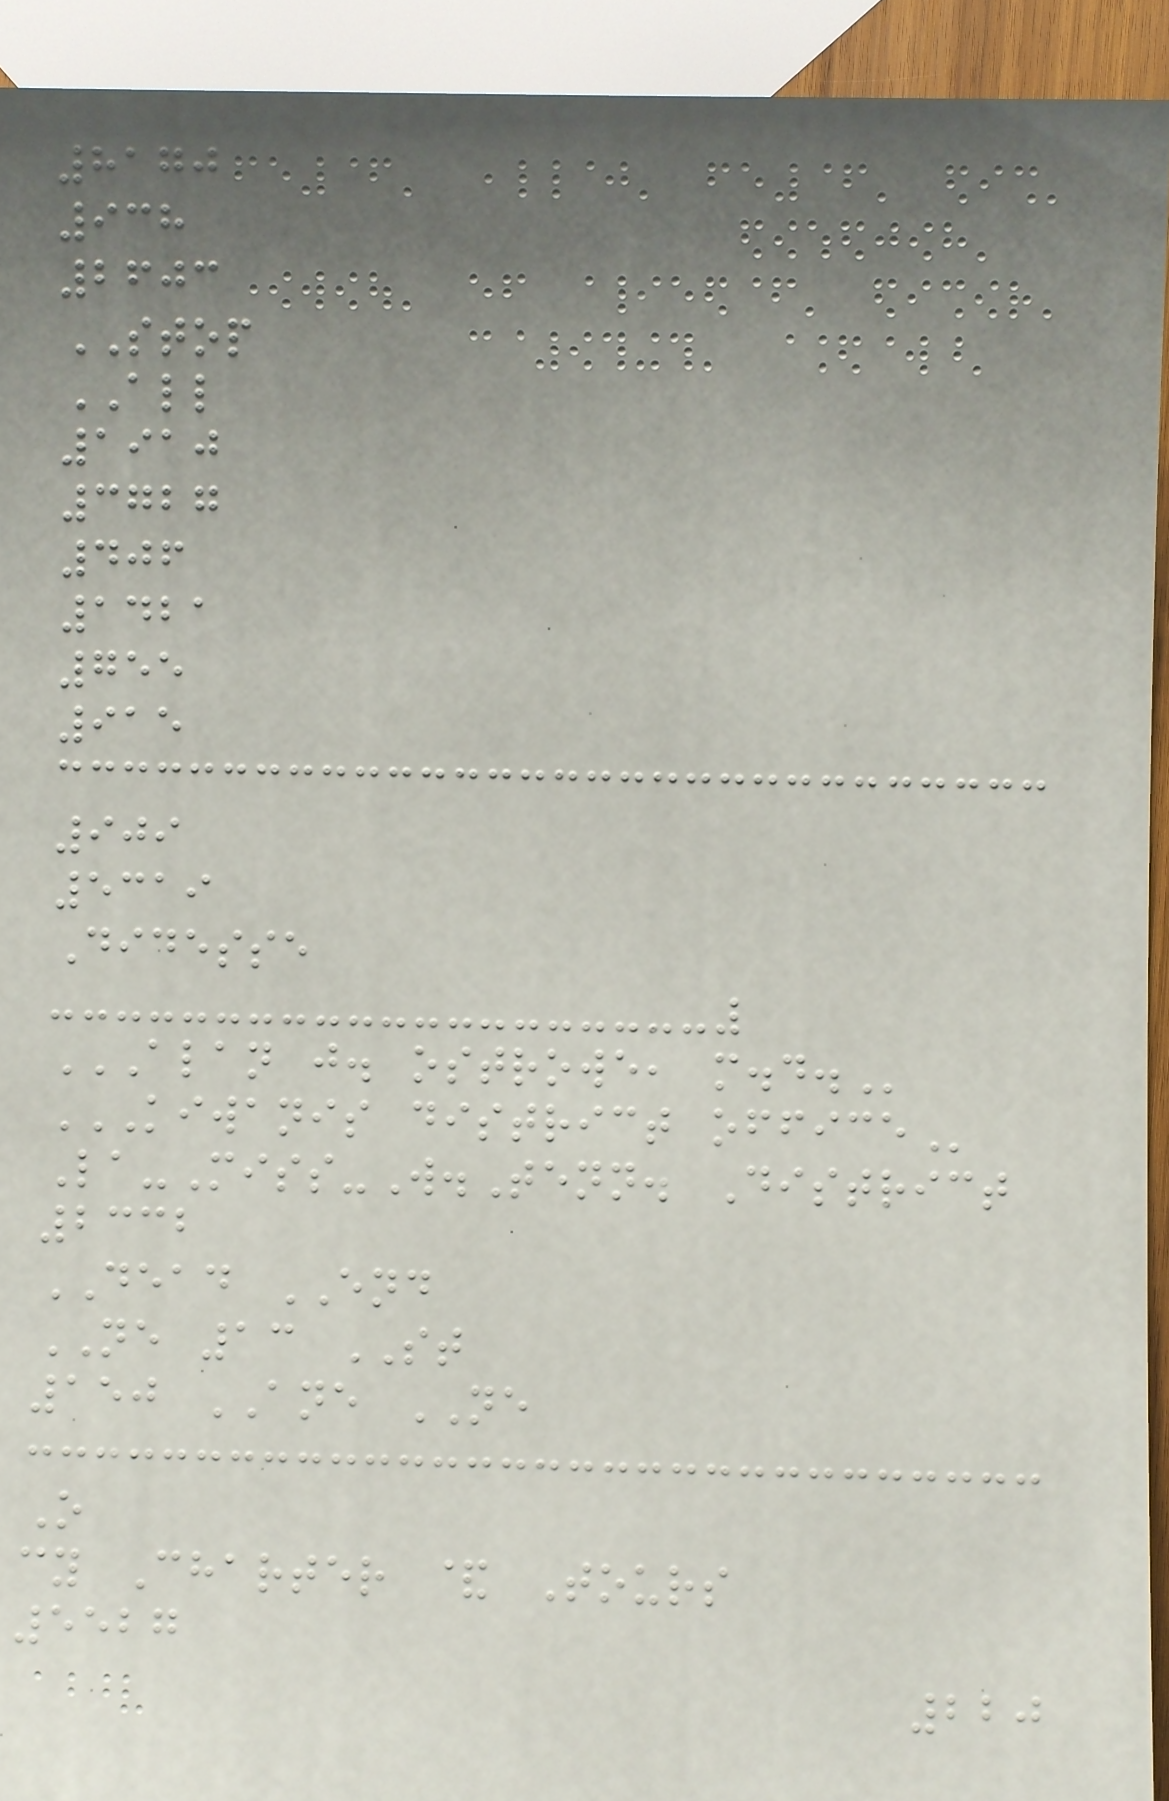8170
938
2603
STOP
ALL
1910
3727
406
1421
755
915
909
5319
Didesse
ALAN J. OSTROWE, M.D.
KIWANIS DISTRICT OFFICE
La-Miss-W.Tenn. District
2332
DEAD END
NE 13 ST
150 ANE NE
O
cy Charter & Tours
5527
220
